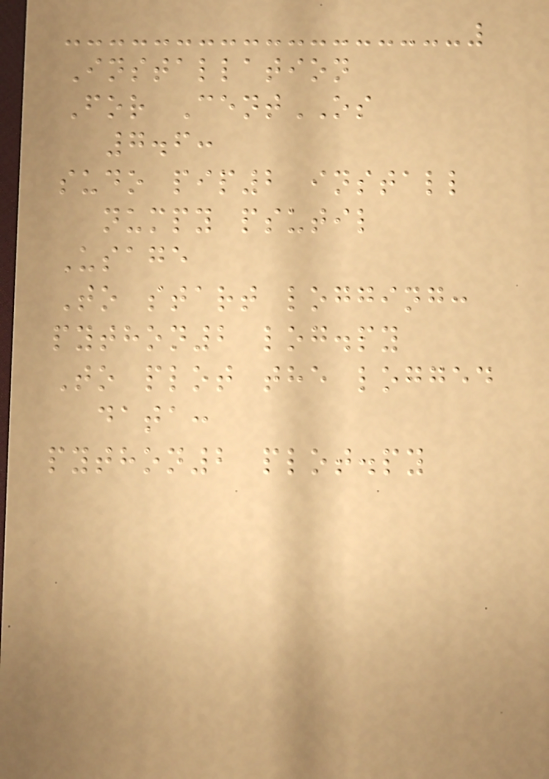Installation
For CentOS
7.6:
sudo pip2 install
numpy psutil
Usage
To start logging:
python2 log.py
To plot the logged
data:
python2 plot.py
